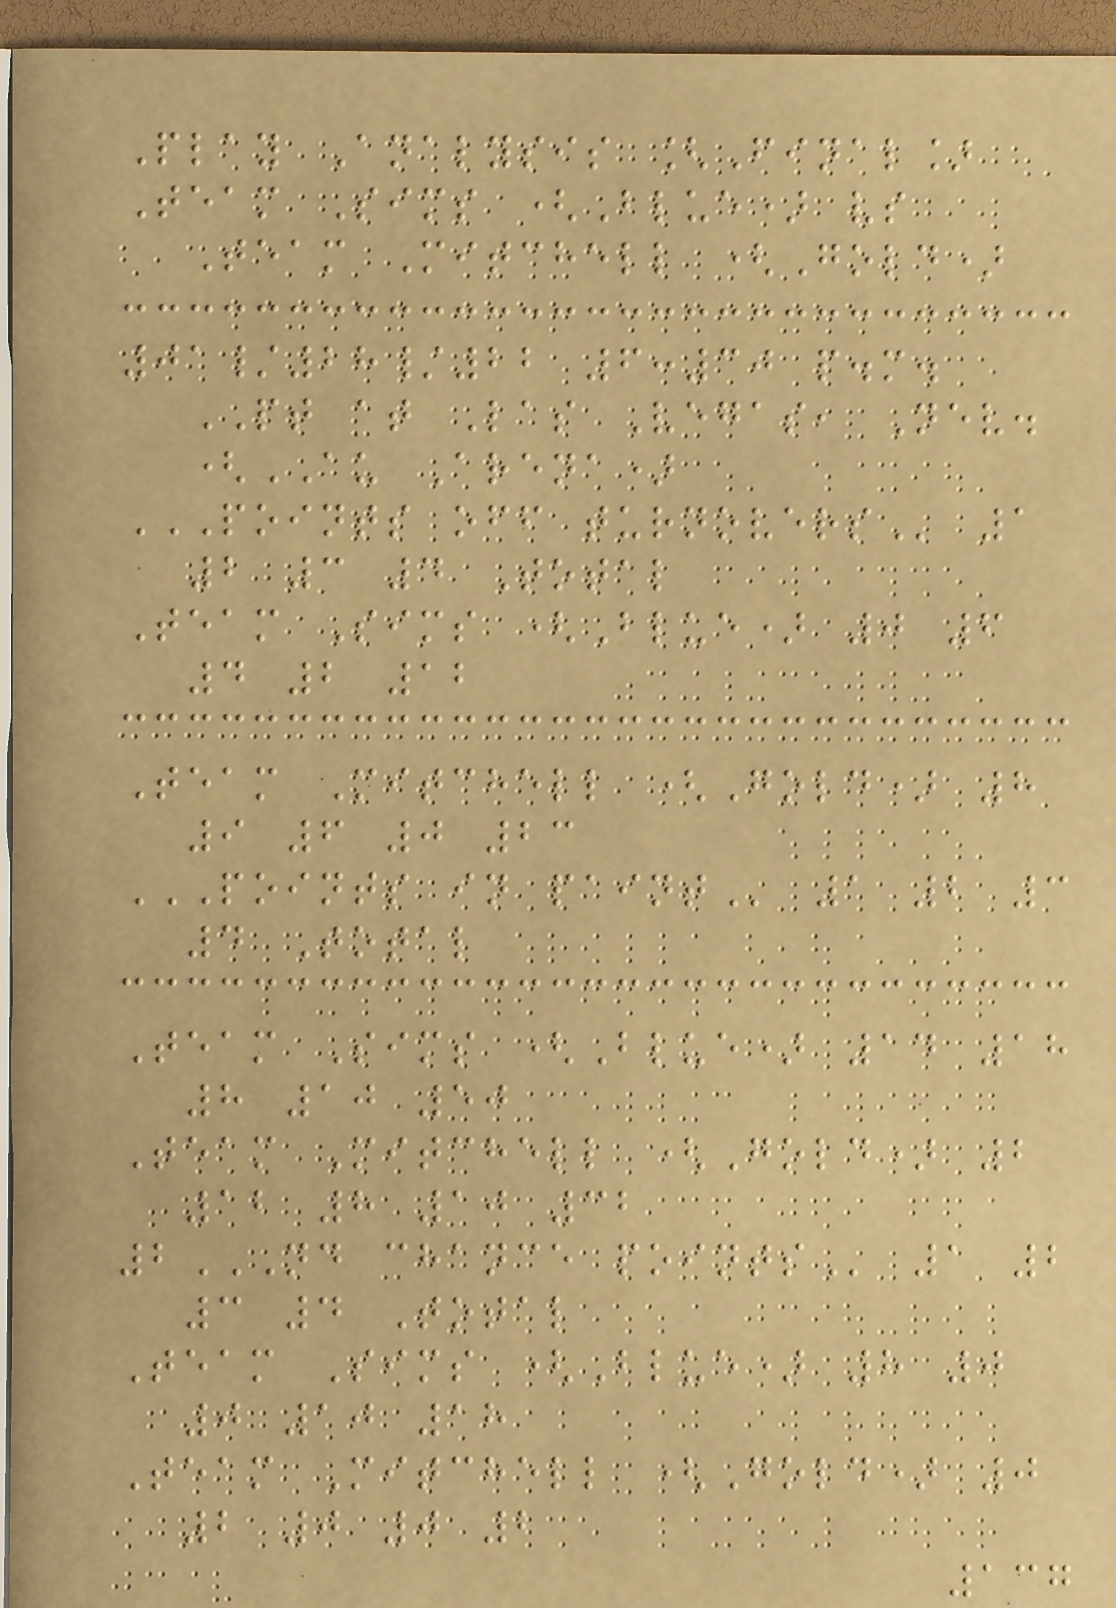Play Analysis [Final]
Team Sims (Blue) vs
Team Mitchell (Gold)
01/28/22 6:30 p.m.
PT at Las Vegas, Nev.
(AU Arena)
POINTS OFF TURNOVERS 1
2 3 4 Total
Team Sims (Blue) 0 6
4 2 12
Team Mitchell (Gold) 8
9 6 0 23
POINTS IN PAINT 1 2 3
4 Total
Team Sims (Blue) 14 18
8 10 50
Team Mitchell (Gold) 2
12 8 10 32
2ND CHANCE POINTS 1 2
3 4 Total
Team Sims (Blue) 8 0
0 10 18
Team Mitchell (Gold) 0
2 0 0 2
137
